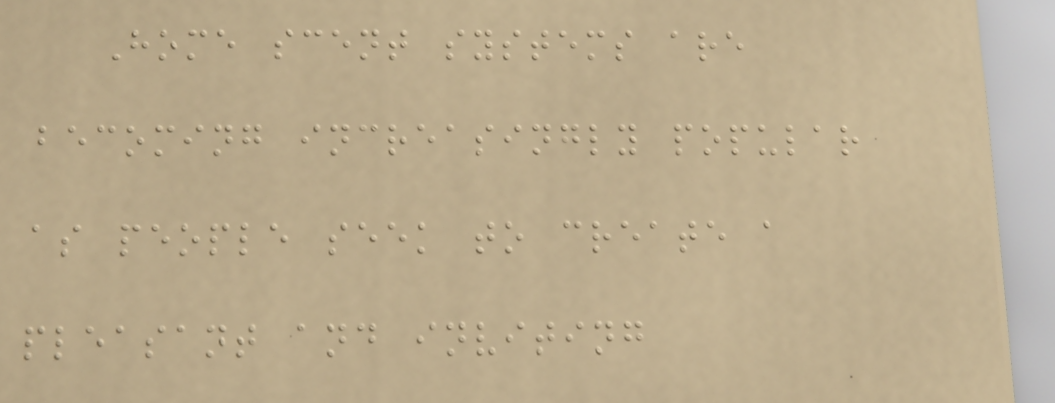Home scent systems are
becoming increasingly popular
as people seek to create a
pleasant and inviting
